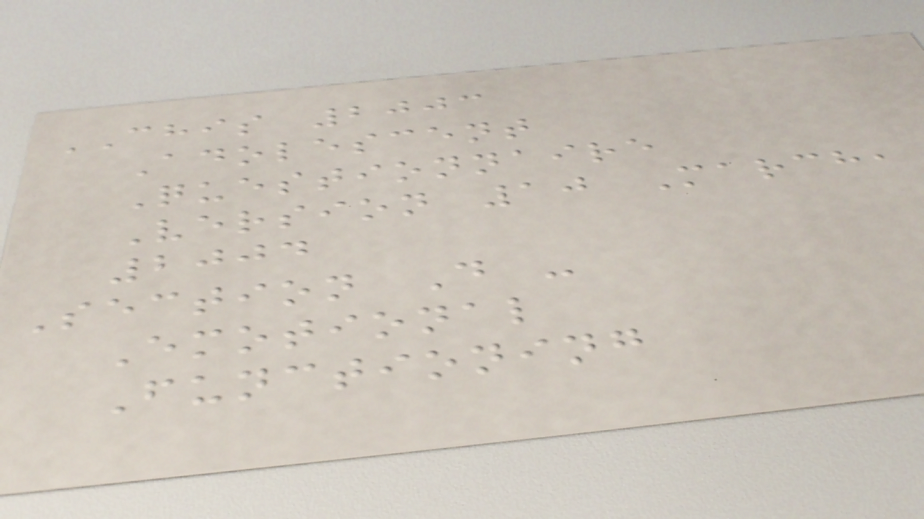CHIS 2003
Adolescent
Questionnaire
Version 10 March,
2004
Section D -
Emotional
Functioning
